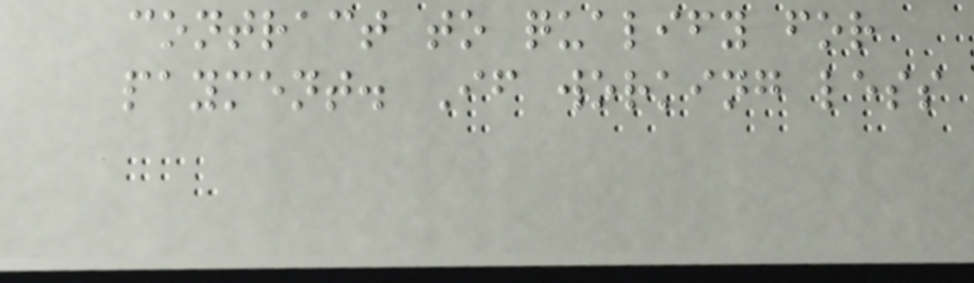contract to qualify for
payment. If working less
